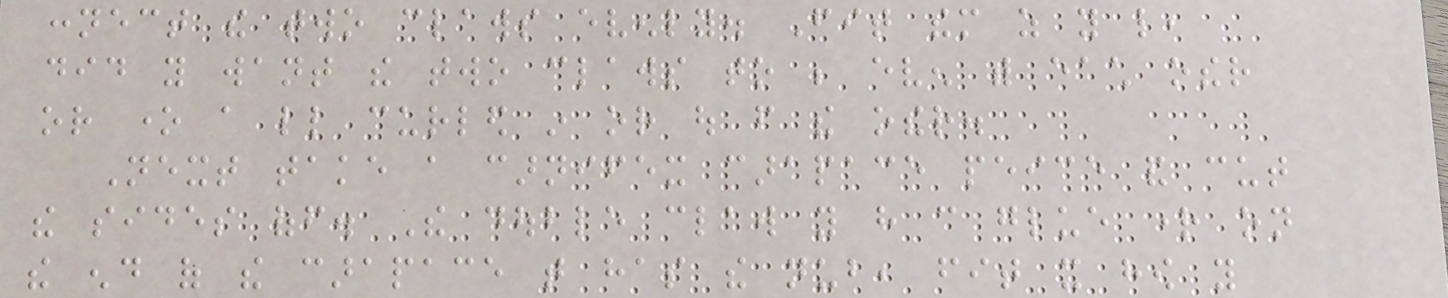connect the two claws evenly. Fit them as you like,
did you want the two claws to be even with each other
or one a little curled in or out from the other.
Next take a carnifex carapace peice and cut
the sides off. The double claw you have can glue right on
the end of the carapace that has the nub, fit it how you
